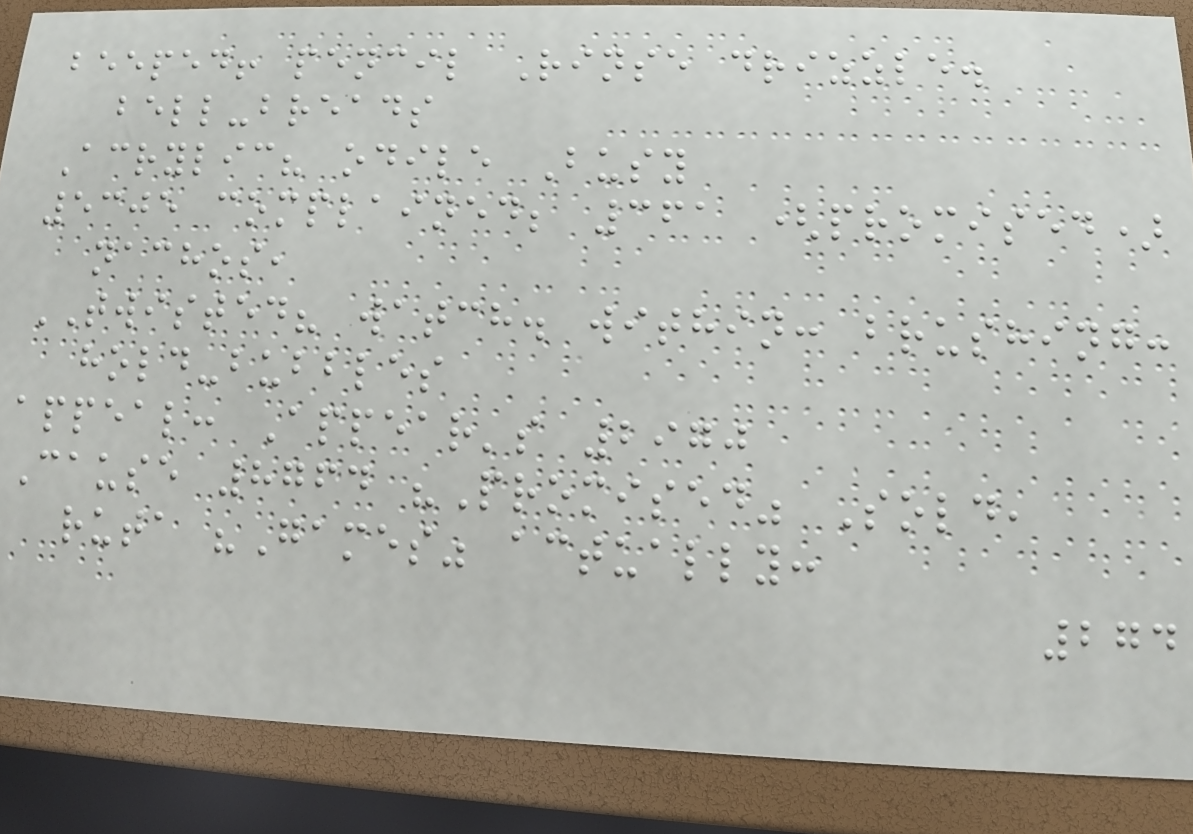beeped! pencil Rinse drizzle.
bell-breads
Acrylic? odile Busy
5305 complained; 361 (promised)
nachos,
TWISTED? watch. within: brushing:
hold-bubbles
appeal: Appear's 2970
Cause 8764 "Promised" Sold,
ruta "Games" actually:
274
